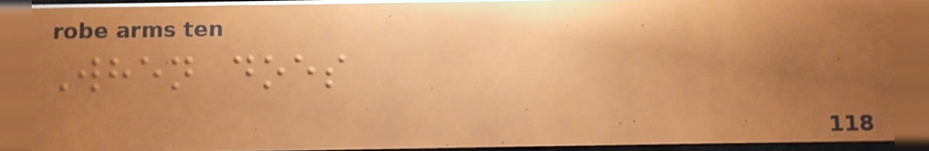When does
